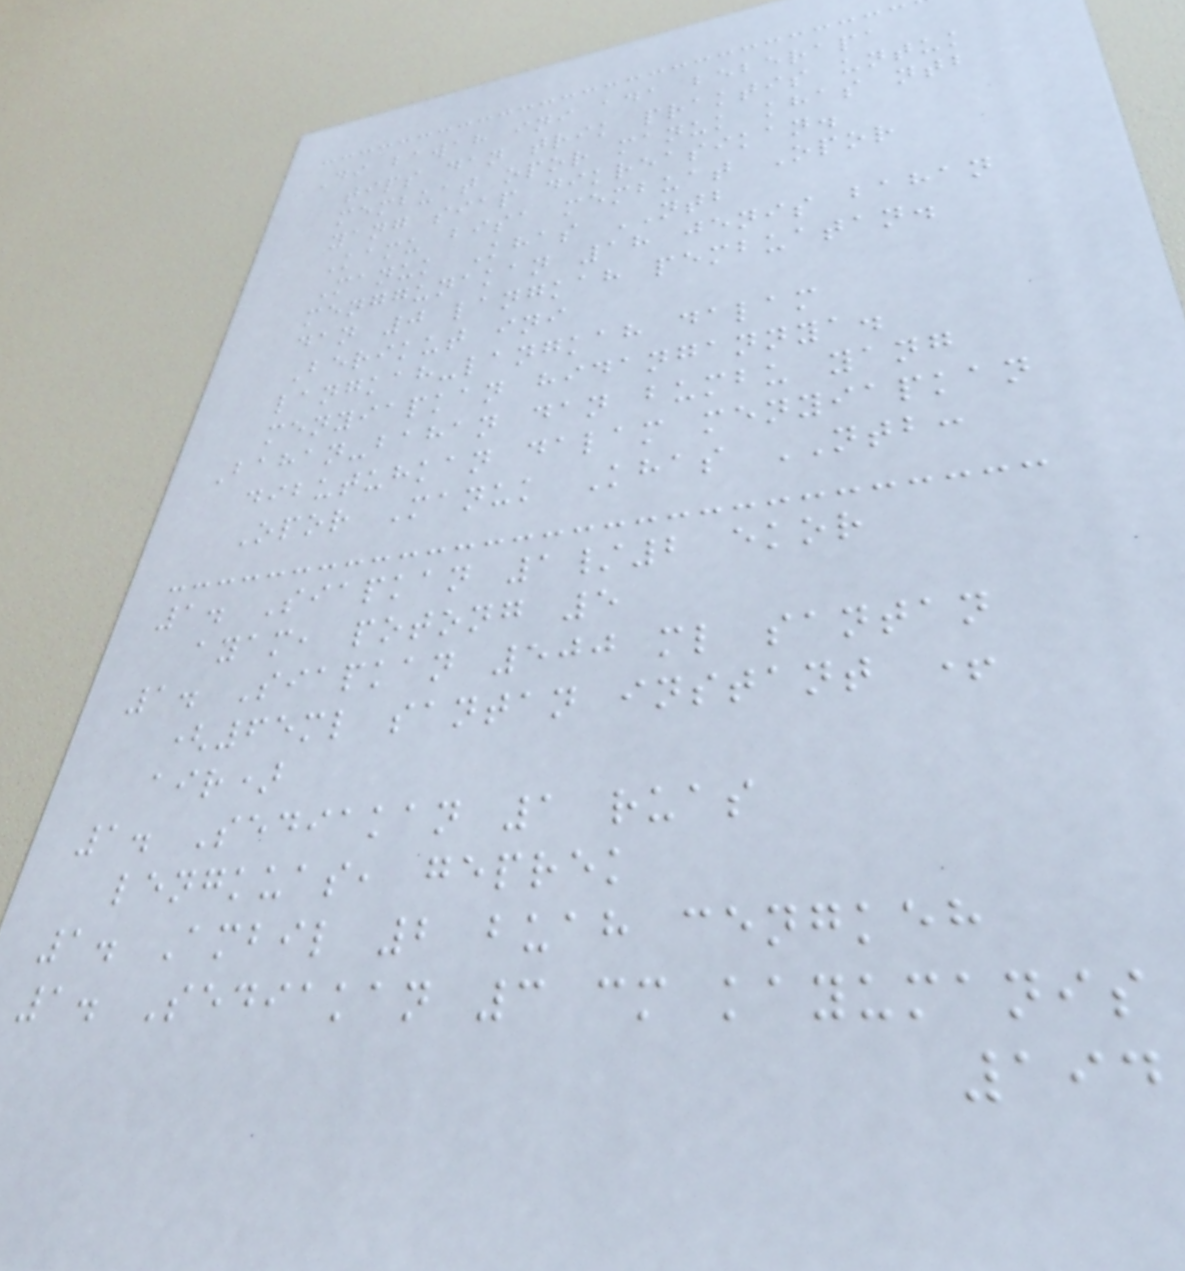Di bawah ini ada beberapa
tips dan trik praktis untuk
membuat opor manuk khas ntb
yang siap dikreasikan.
Kamu bisa membuat Opor
Manuk Khas NTB
menggunakan 18 jenis bahan
dan 0 langkah pembuatan.
Berikut ini
langkah-langkah dalam
menyiapkan hidangannya.
Bahan-bahan dan bumbu yang
dibutuhkan dalam menyiapkan
Opor Manuk Khas NTB:
1. Siapkan 1/2 ekor
ayam, potong 5
1. Siapkan 500 ml santan
(65ml santan instant +
air)
1. Sediakan 1 ruas
lengkuas, geprek
1. Ambil 2 buah cengkeh
1. Sediakan 3 cm kayumanis
194
